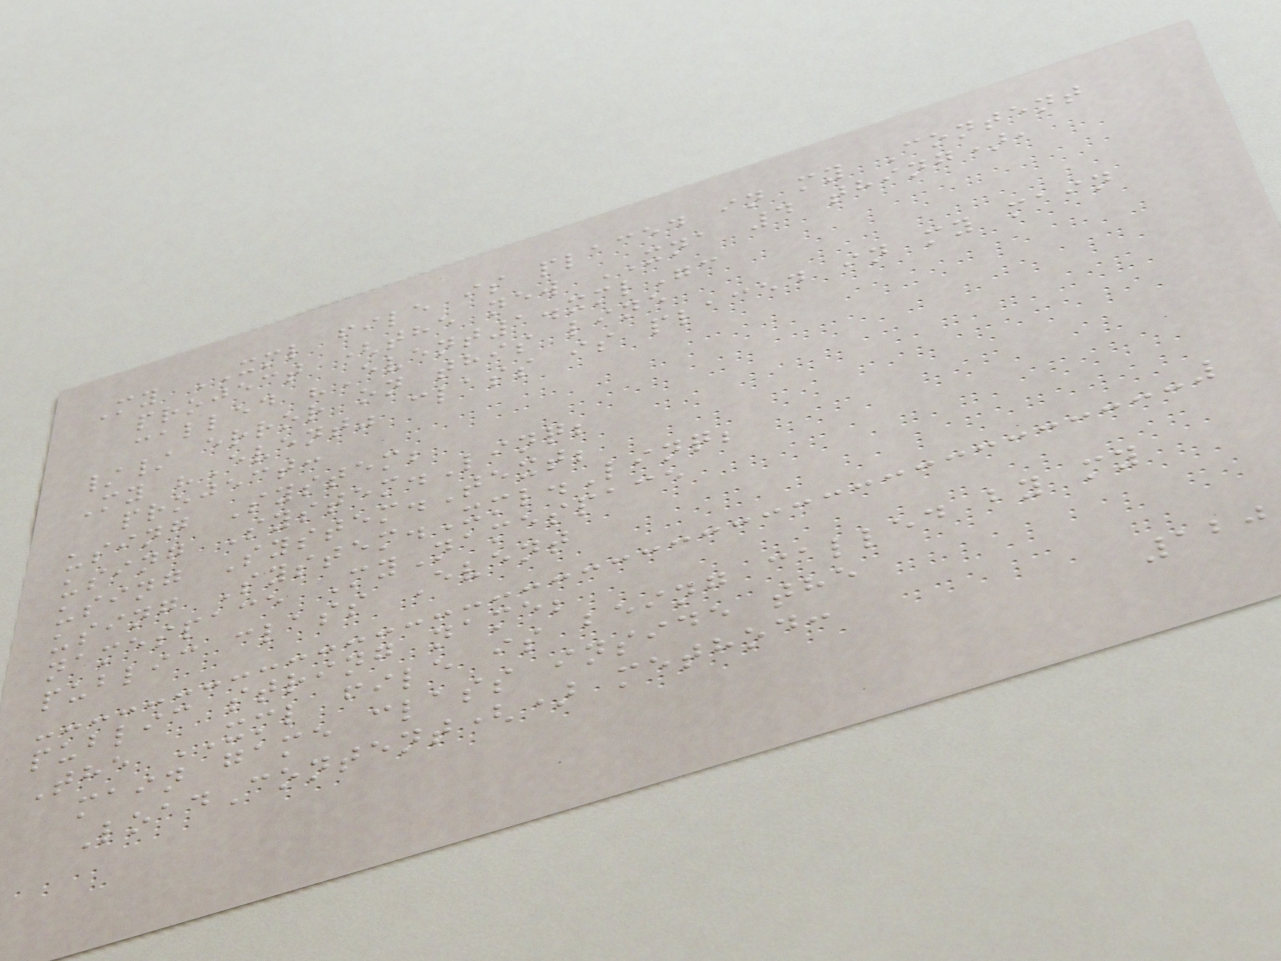My XML file is placed in my Content
project (the new XNA 4 thing),
called "Event1.xml":
// error on this line
My "Event" class is placed in my main
project:
using System;
using System.Linq;
using System.Text;
using System.Xml.Linq;
namespace MyNamespace
public class Event
public string name;
The XML file is being called by my
main game class inside the
LoadContent() method:
120
